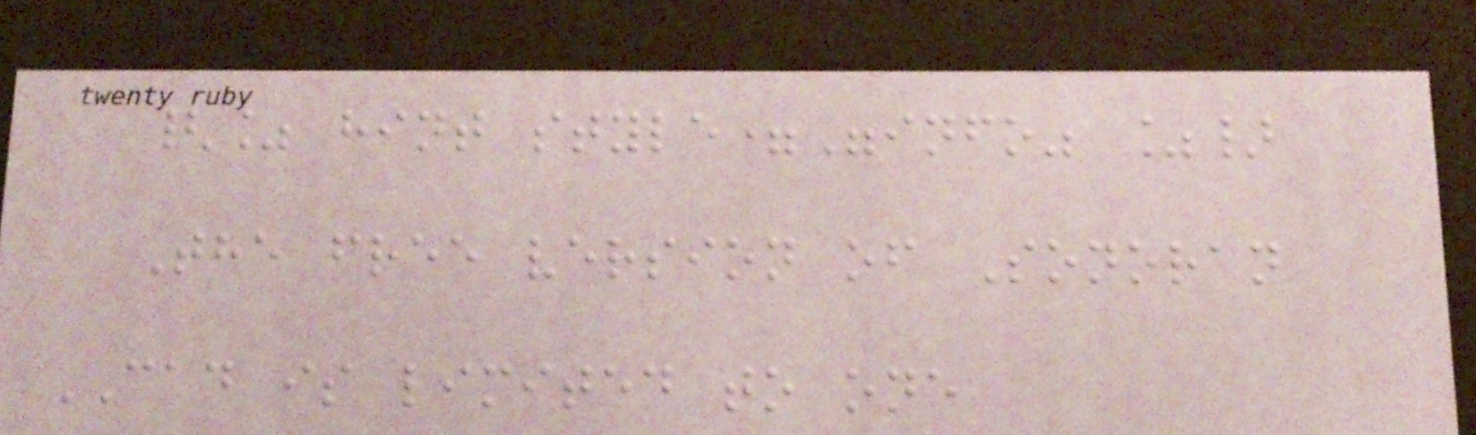{% hint style="info" %}
The free version of Sonoran
CAD is limited to one
